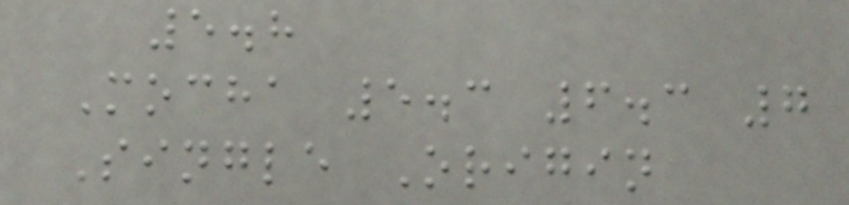5.8
Mocha 5.3 6.3 7
Single Origin
